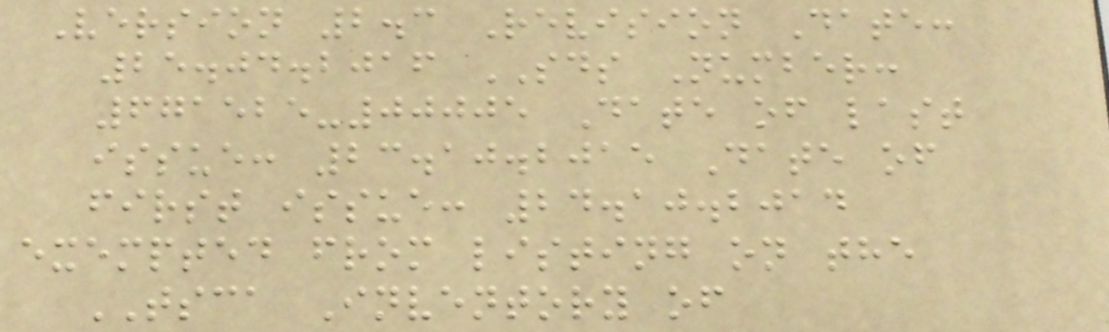Version 2.3 Revision Date:
25.04.2016 SDS Number:
671525-00005 Date of last
issue: 23.10.2015 Date of
first issue: 24.10.2014
exempted from listing on the
TSCA Inventory of
